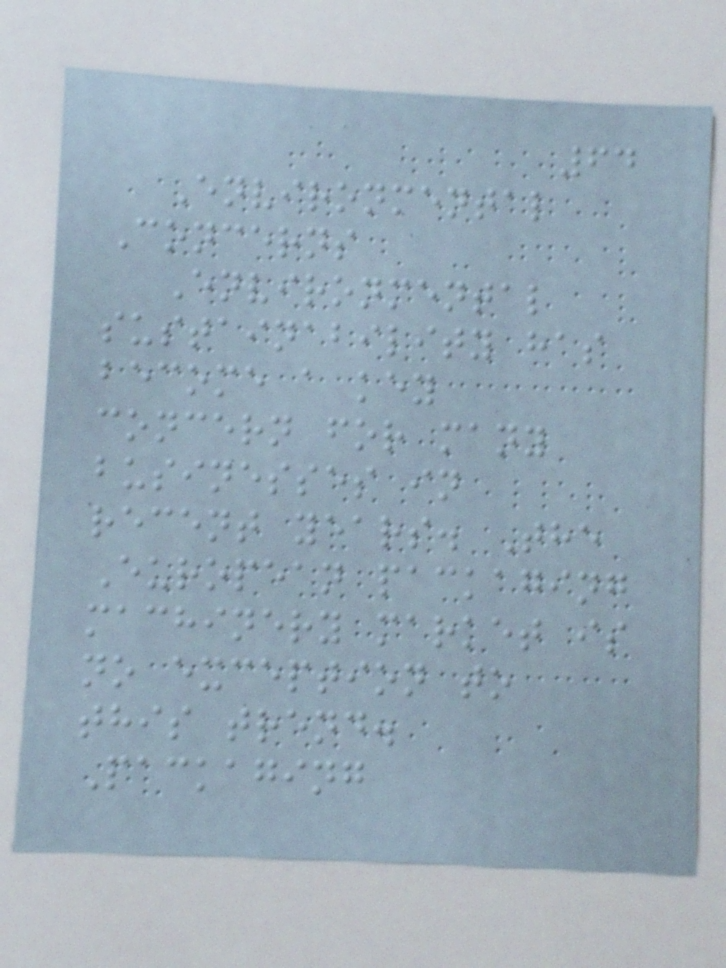64
Environmental
Concerns
Environmental
sustainability has
become a key
concern for many
businesses in
recent years. The
European packaging
machinery market is
no exception to
this trend.
Packaging
